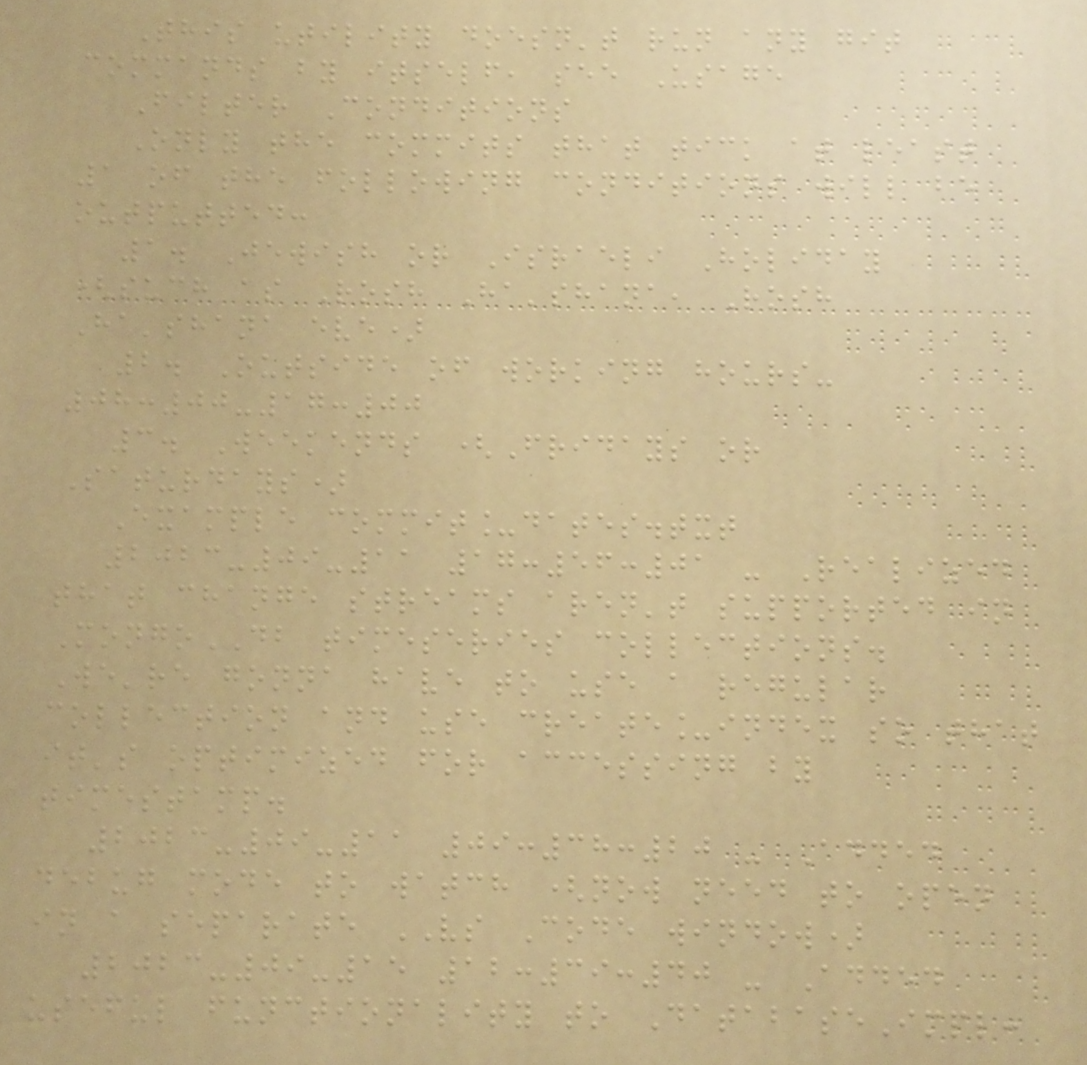This utility doesn't run any git
commands by itself, see Usage
Filter Conditions
Only the commits that tick at least
1 of the following conditions will be
outputted:
1. Jewish or Israeli Holiday
(such as Rosh Ha'shana, Rosh
Ha'shana eve)
2. Outside of working hours-
08:00-17:00
3. Weekends (Fridays or
Saturdays)
Example commit_dates.txt
2023-09-11 17:56:01 - Realized
that change streams aren't supported in
MongoDB timeseries collections.
We're gonna have to use a regular
collection and use create_index so that
it's optimized for accessing by
timestamp.
2023-09-11 09:38:20 - Added
debug mode to watch (now need to open
in a separate VS Code window)
2023-09-15 12:39:40 - Added
useful functionality to DatabaseImpl:
